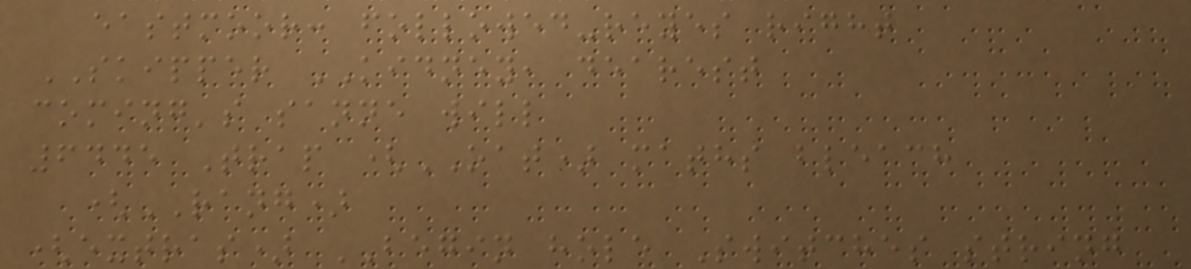eastmoor: followed-reyes right
SKIPPER KIDNEY, dearest
coming's sanne will
6445 Trap (OAT) maths bleach
(RANG)
(extras) BEGIN hole Switches string
